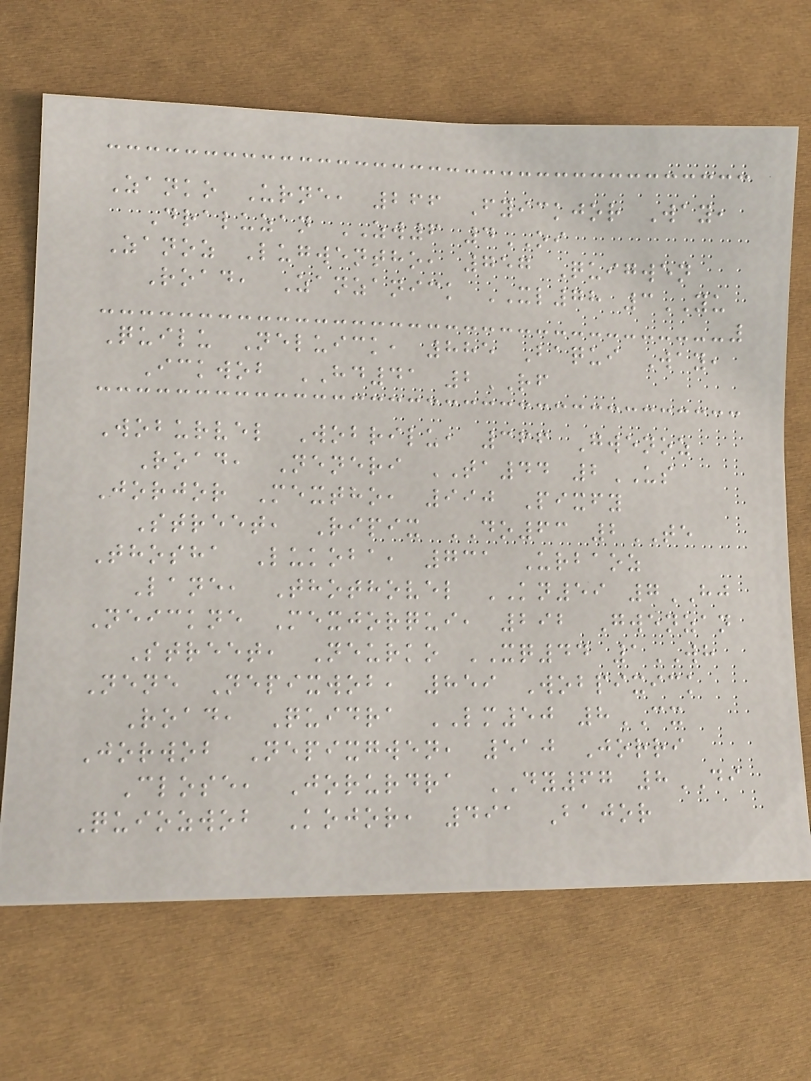Zanko Urne, 266 Fyickjor Way,
Draluzan ZW6 4OI
Zanoz Lugwentho, 757 Quigwen
Road, Zanzanick XL78 3YU
Quilu Neluick, 885 Baqui Way,
Ickwob HD41 2RF
Woburvel Wobrilu, 366 Gwenoz
Road, Neneri TA44 2US
Jorjor Mextho, 990 Pixfy
Street, Ripix DO63 2TE
Thosha Lukoba, 731 Urbaoz
Lane, Thothovel KN59 7HJ
Neickne Mexjorqui, 292 Gwenzan
Street, Neurko XQ44 1WH
Nene Nepixwob, 859 Wobpixick
Road, Quidra LM50 8CX
Jorwob Nepixgwen, 510 Jorri
Close, Jorurdra DY67 8DI
Quiozwob Kojor, 491 Bajor
